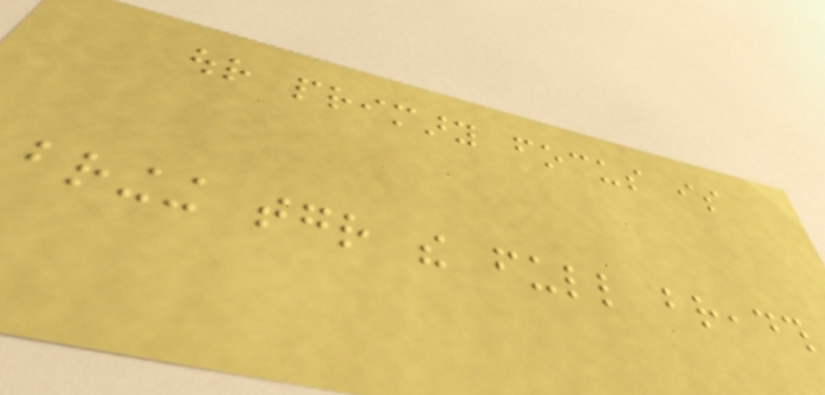our primary focus is
bringing together the full breadth
